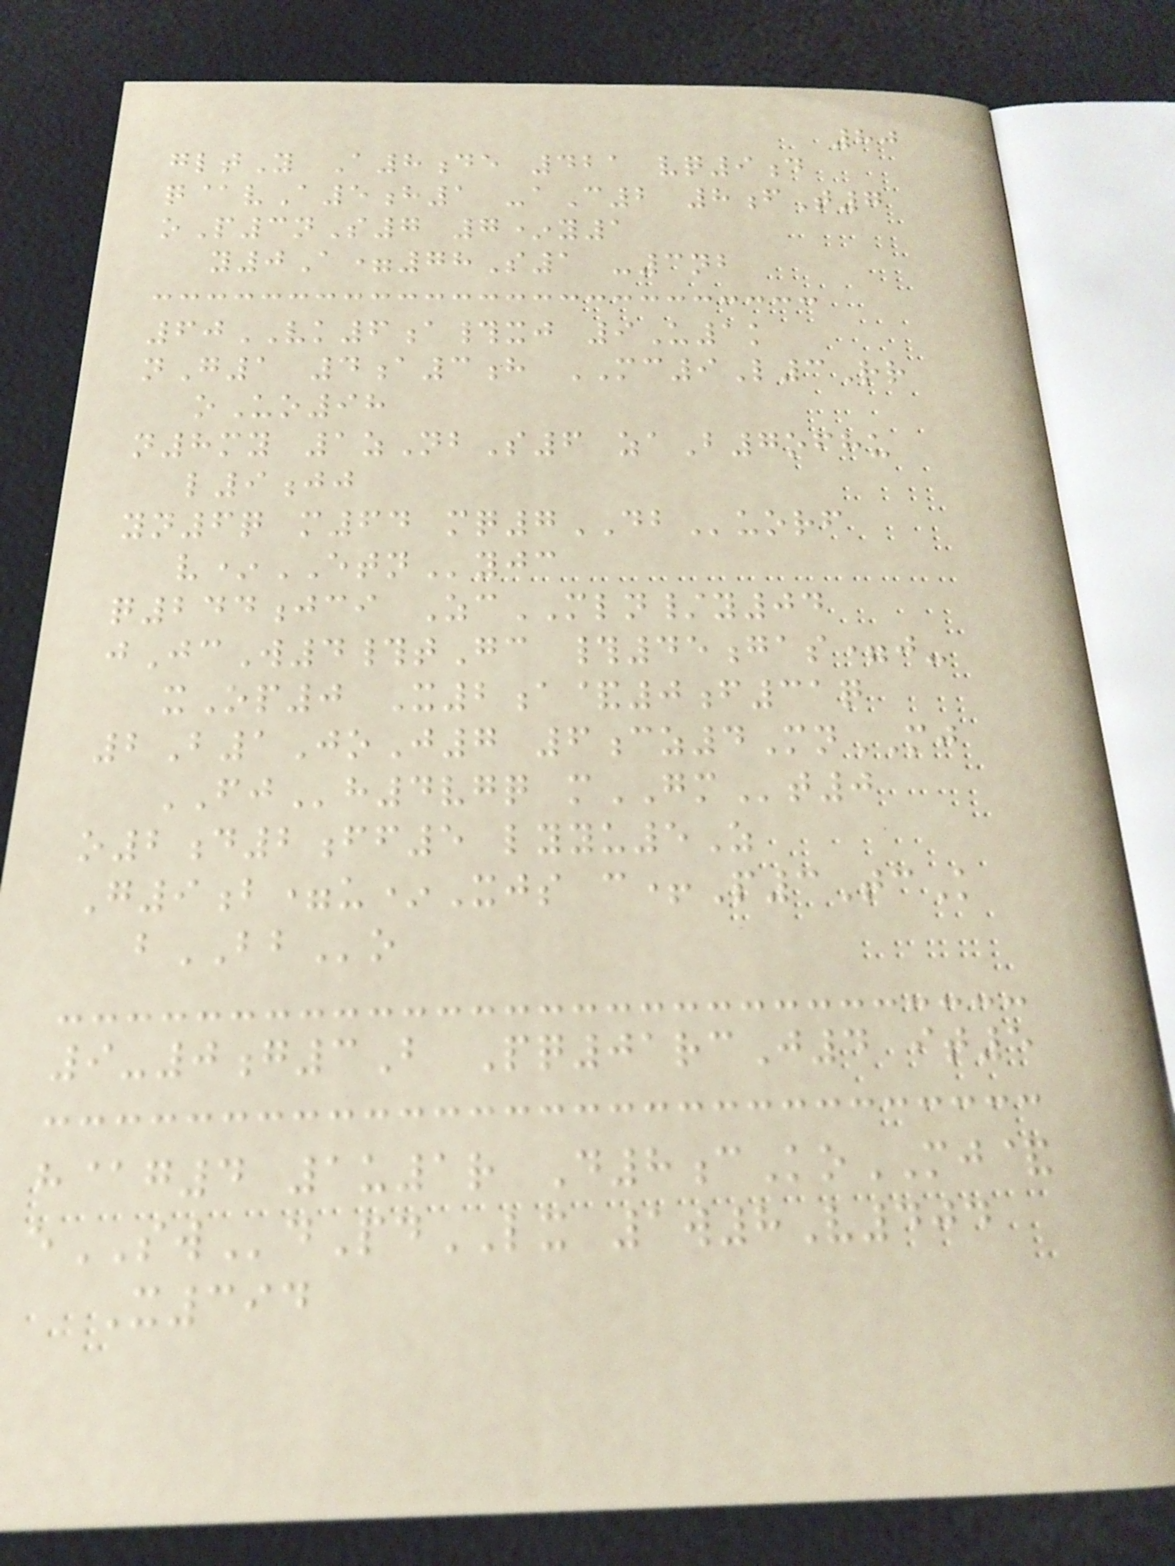80
gltY A8de 421 vq9d
q@vA5h1 -aC2 8fT7
oP3nS7 7*y1
y0A=78S1 -3nb
60VK6a#xj 9U1k
nG1 4a3h MC9L3Rr
oUo98
n8my 1zNbS6 zaB7ofhu
l9jj
yn6q m64 mq7DBuorf
v*ETNyjc
q244jci ZcMLN/y04
jJcW4#tGc #45gas=j-
xOp0 X2a&0f31q
2B1JoJ7 6cz4MnMJ
FJh4vgq mGMt0
o2d2ff5 lyyu5Z
G9b=u*Xjs c+P3TcK
bBBo
9-0g3B Pq01rcJ4 it5
h@g4 1u1r D8cKoMJ&
eSWdPdLX 1w8V404
X394
